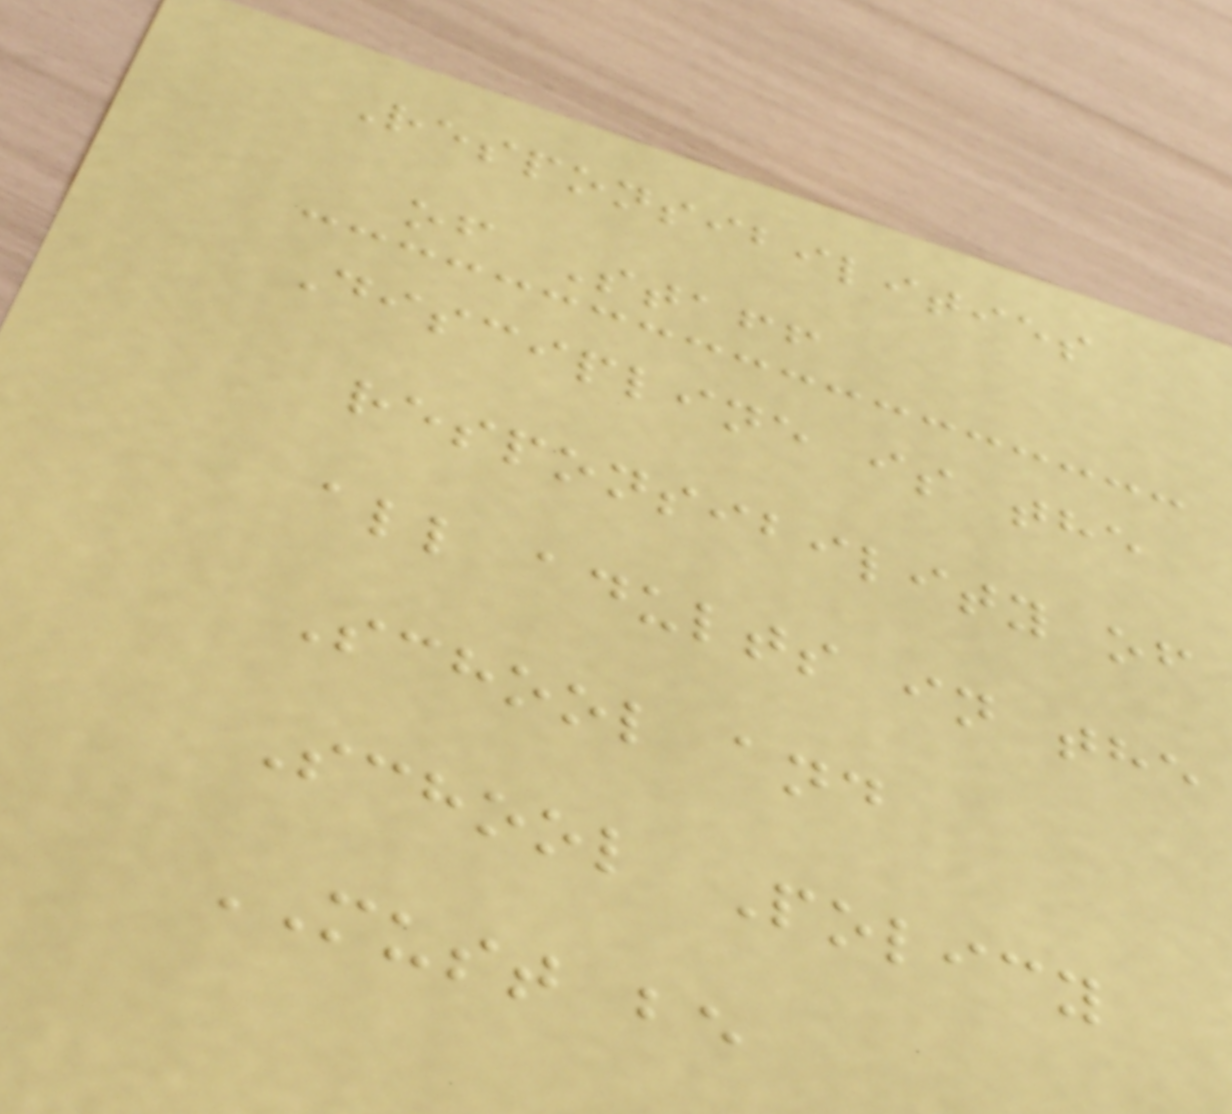Responsibilities
of Staff
Discipline is the
responsibility of
all adults in the
School and
School Policy
MUST be
